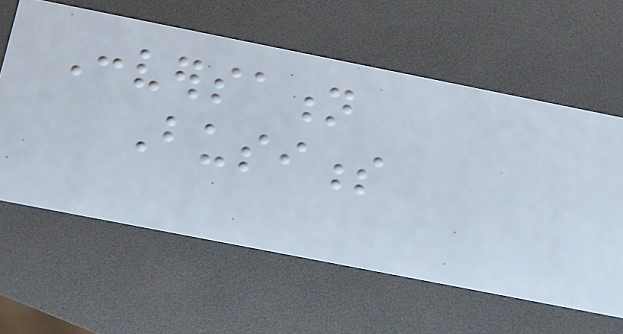Conversation
Business
